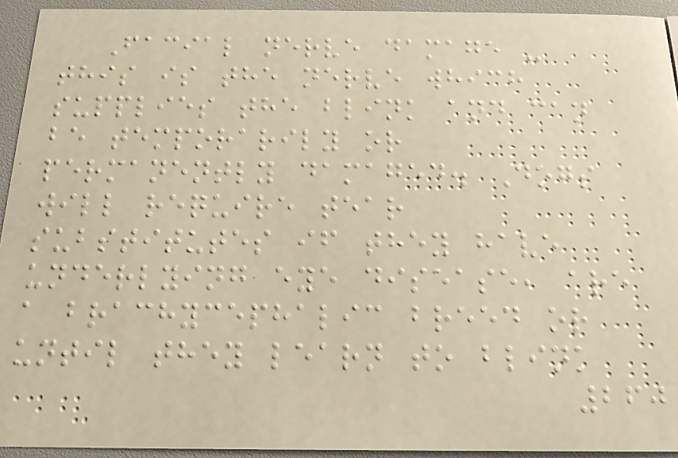Facial nerve damage -
this is the nerve which
supplies the blink and can
be temporarily or
permanently damaged. Dogs
will require tear
substitutes if they have
underlying eye disease, are
a brachycephalic breed or
until they learn to blink
260
